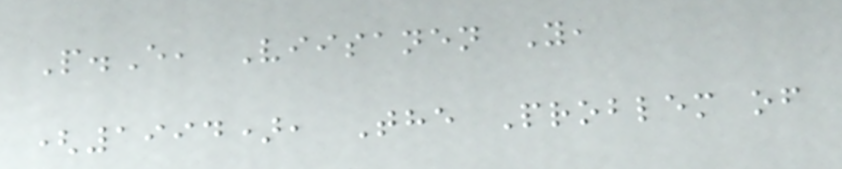P.E, Viisanen Y,
(1994), The Problem of
